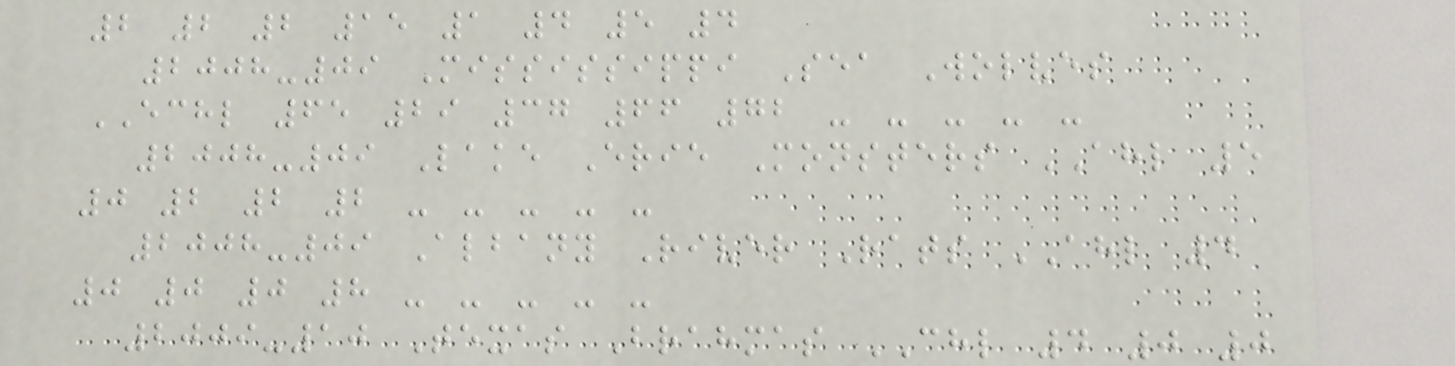2 2 2 15 1 4 5 4
2008-09 Mississippi Sea Wolves
ECHL 65 29 37 66 72 - - - - -
2008-09 Lake Erie Monsters AHL 5
0 2 2 2 - - - - -
2008-09 Albany River Rats AHL 4
0 0 0 8 - - - - -
2009-10 Texas Brahmas CHL 4 0 0
